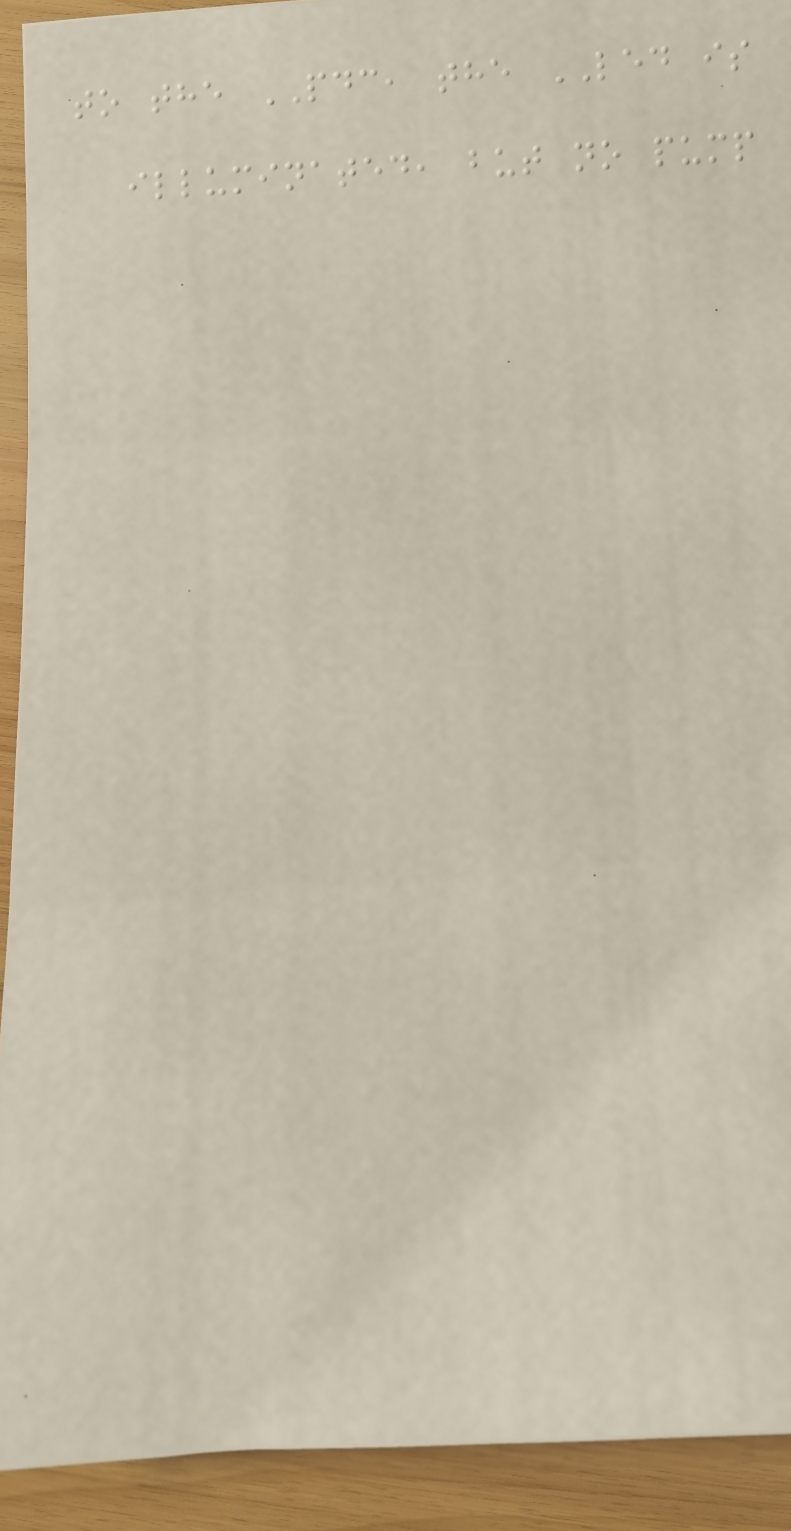to the PDC, the LED is
illuminated, but no pump
